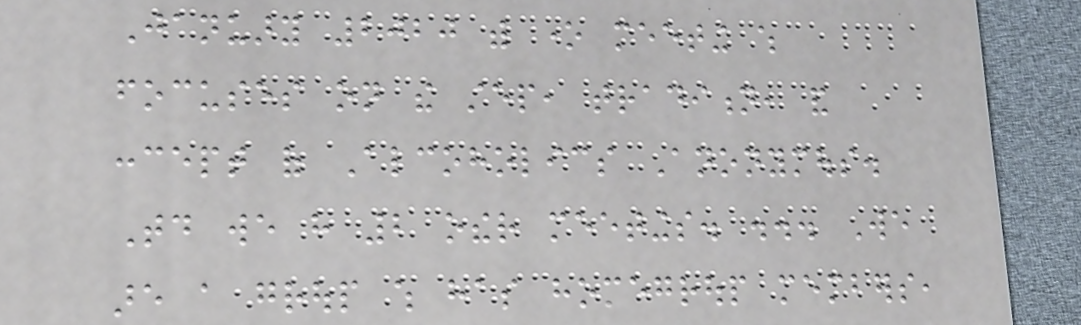January 2020 with one meeting which
focuses on the step, tradition, and
concept of Alcoholics Anonymous.
Today we have 2 other meetings. ... We
are a group which has homegroup members,
